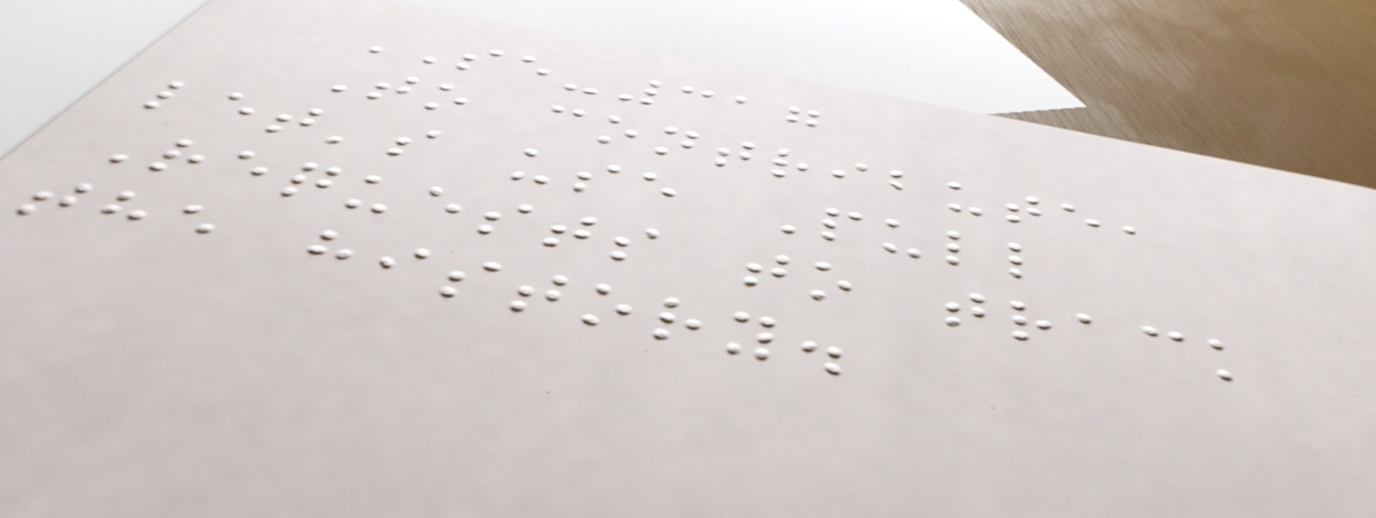SE-317
To contribute,
let's use Pull
Requests to track
the history.
